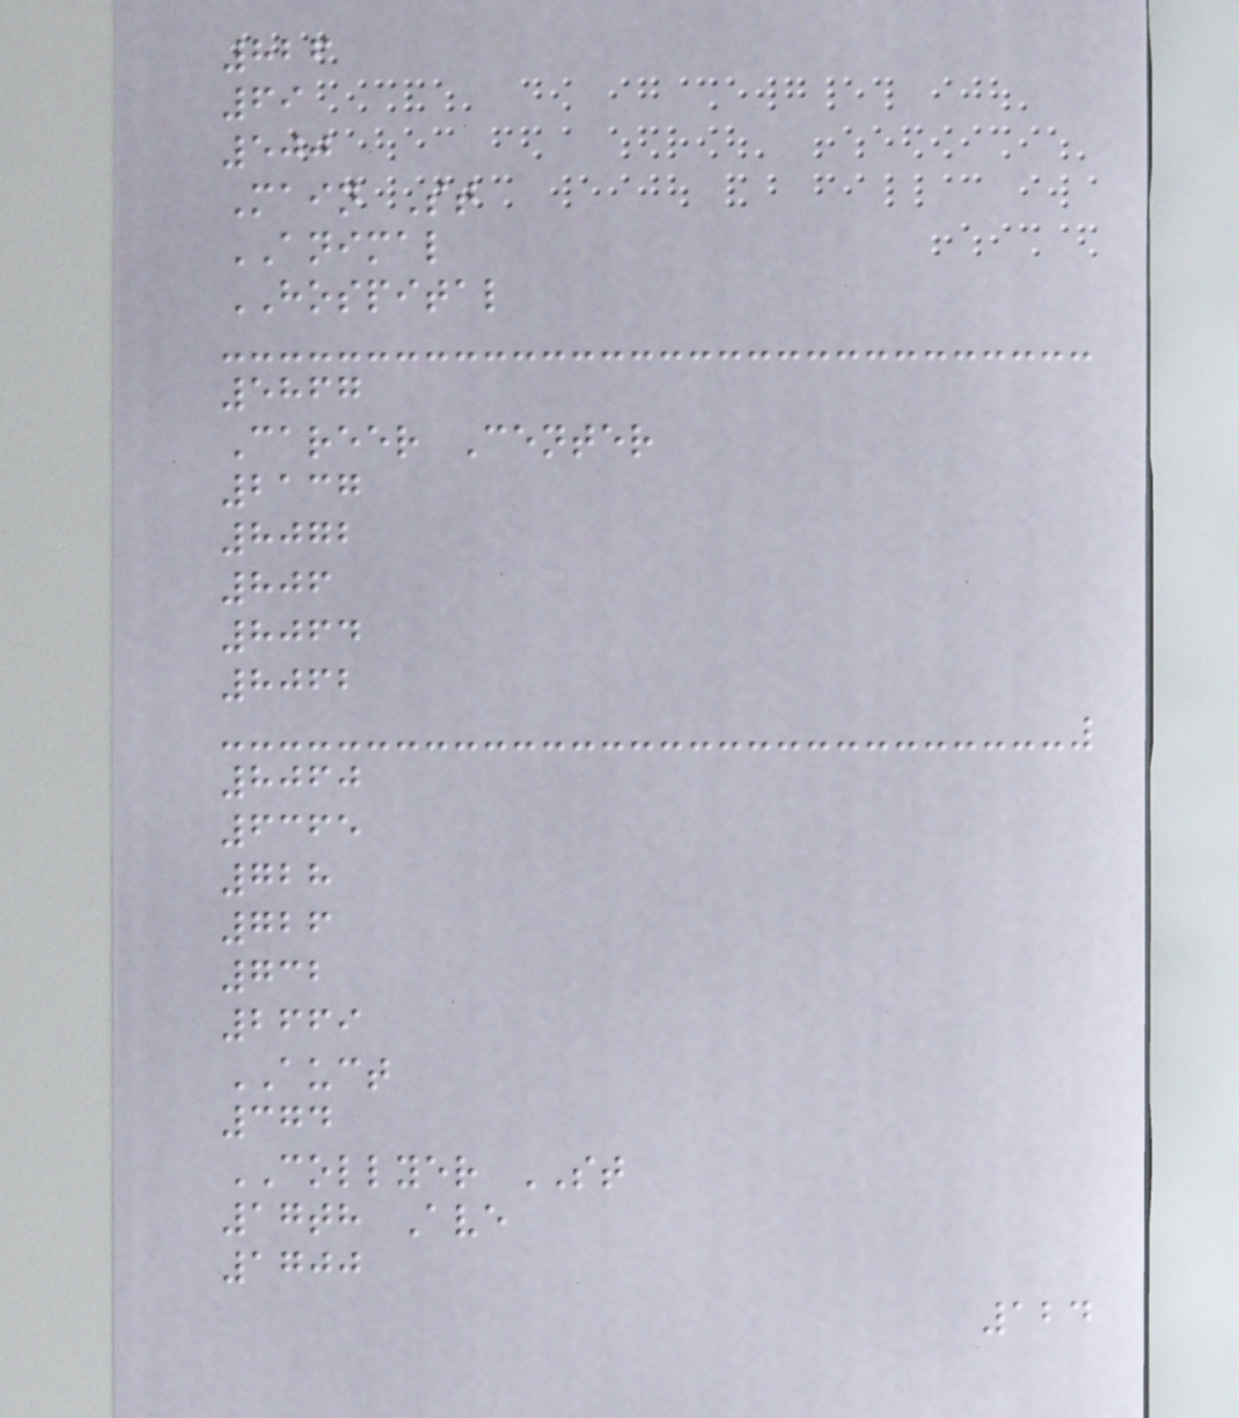826
69
500
Main St
ANIMAL
HOSPITAL
5867
Career Center
2137
8072
806
8064
8062
8060
6365
728
726
732
2669
AUCT
374
COLLYER ST
17th Ave
1700
124
